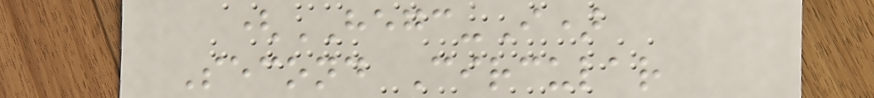(HEGC-I)
Second Circular
